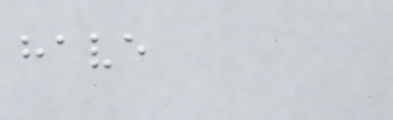have
